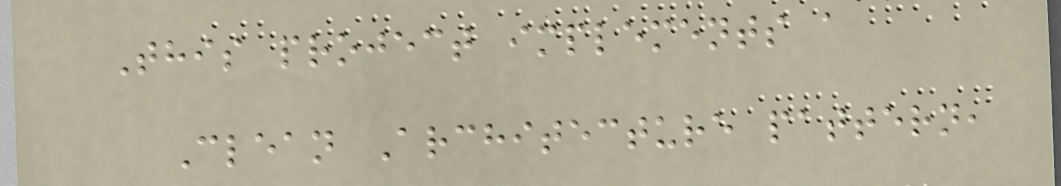This project implements a
Clean Architecture pattern,
